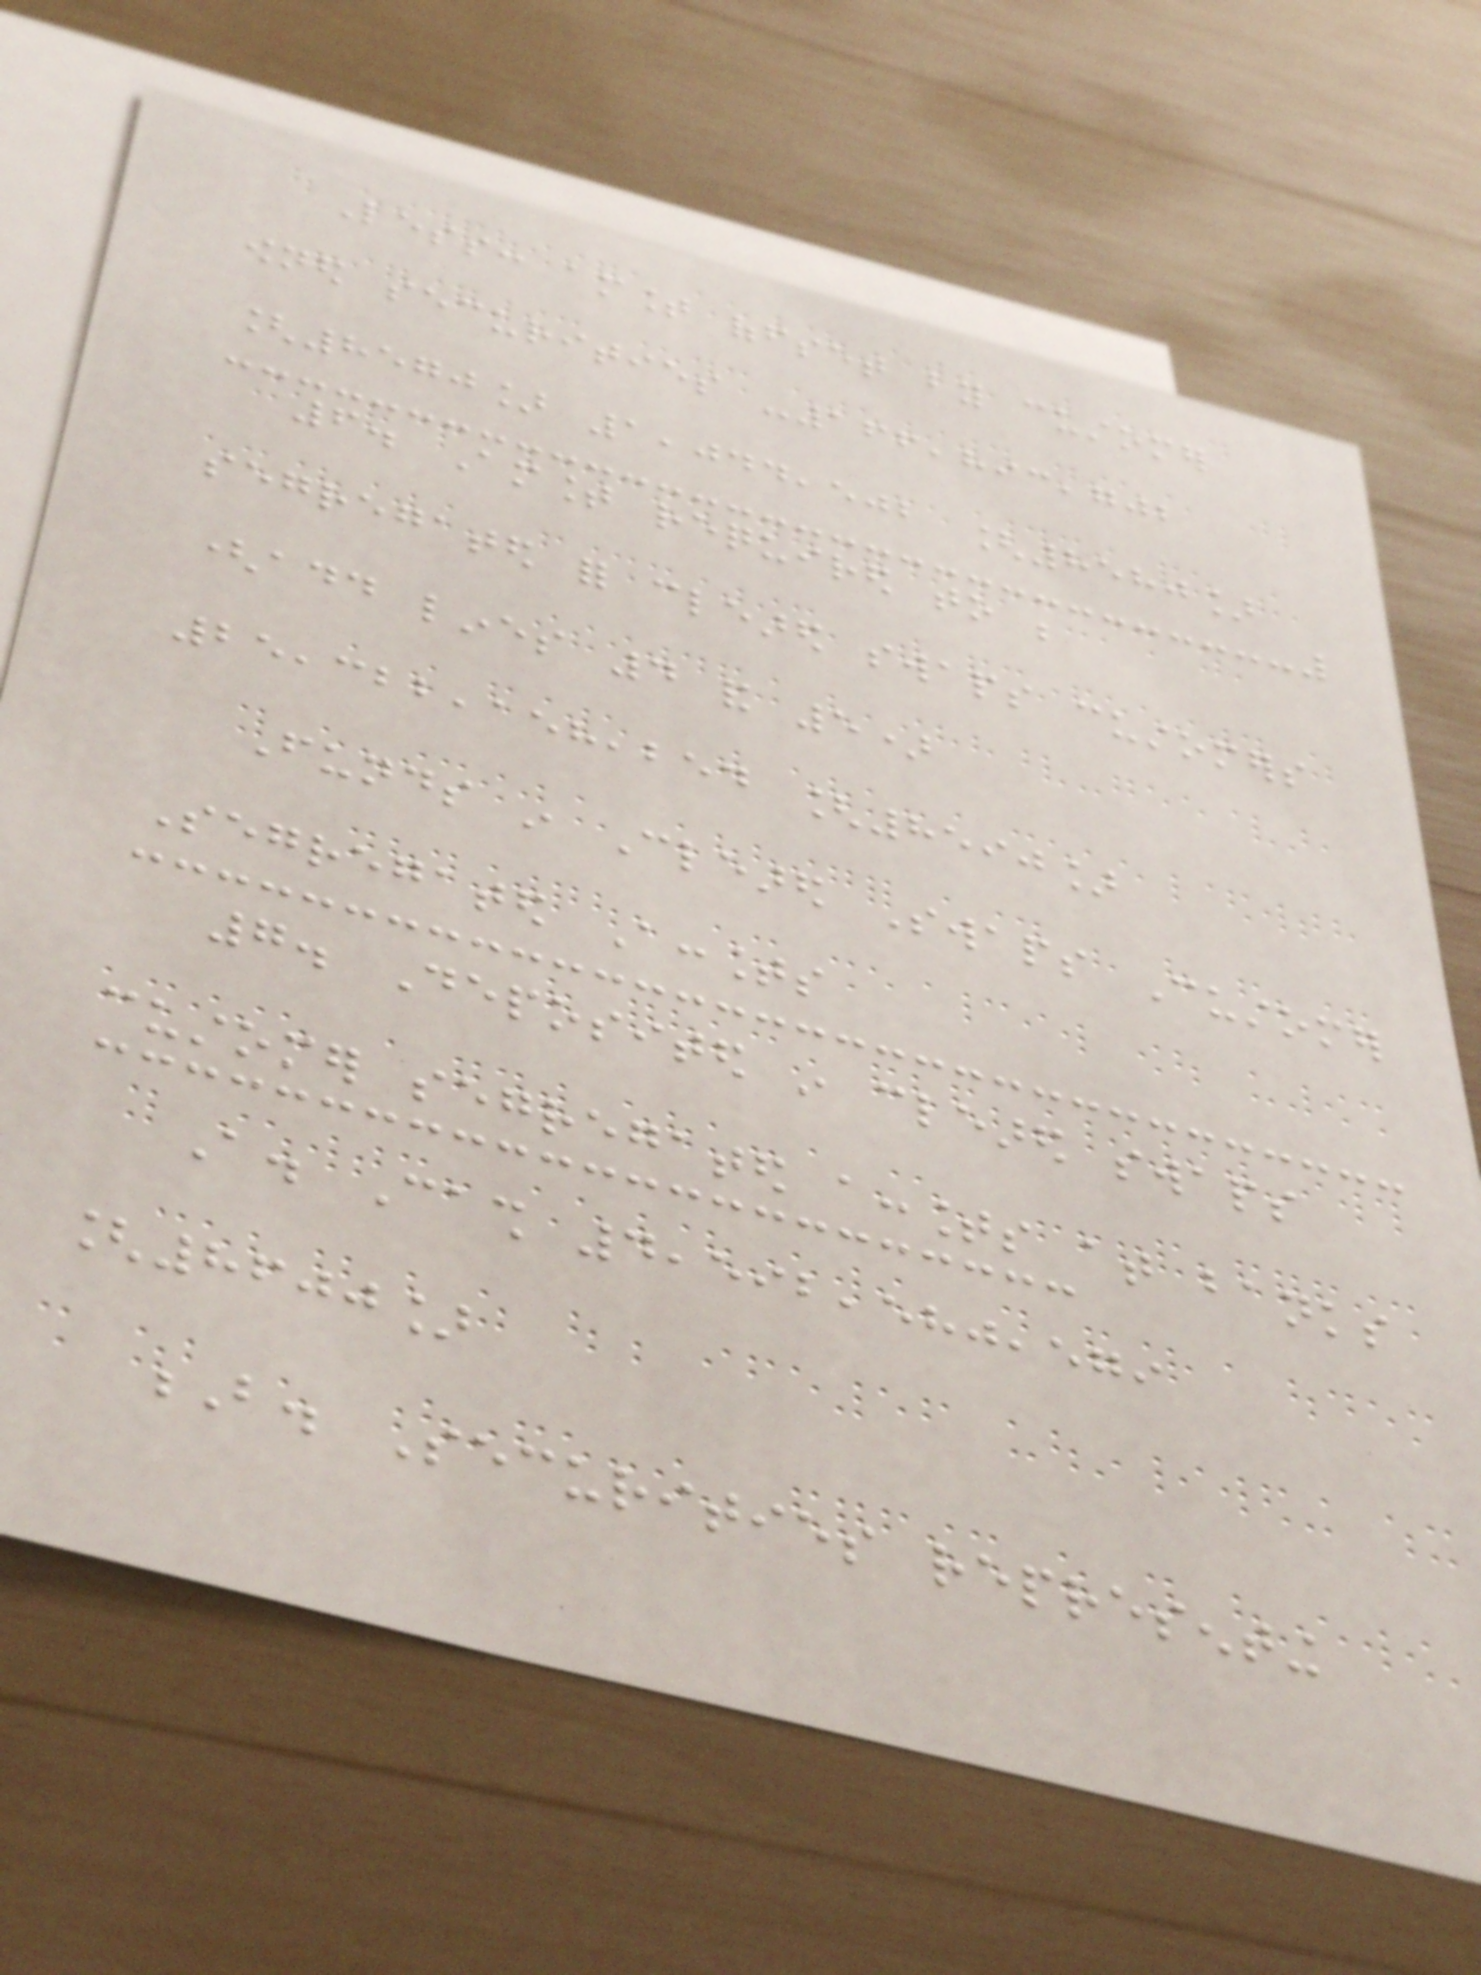Less: amount offset by customer
owned securities -166,893,702
[8570] 1,044,502 [8580]
6. Amount required to be
segregated for cleared swaps customers
(add lines 4 and 5)
25,322,158,254 [8590]
Funds in Cleared Swaps Customer
Segregated Accounts
7. Deposited in cleared swaps
customer segregated accounts at banks
A. Cash 4,592,580,579
[8600]
B. Securities representing
